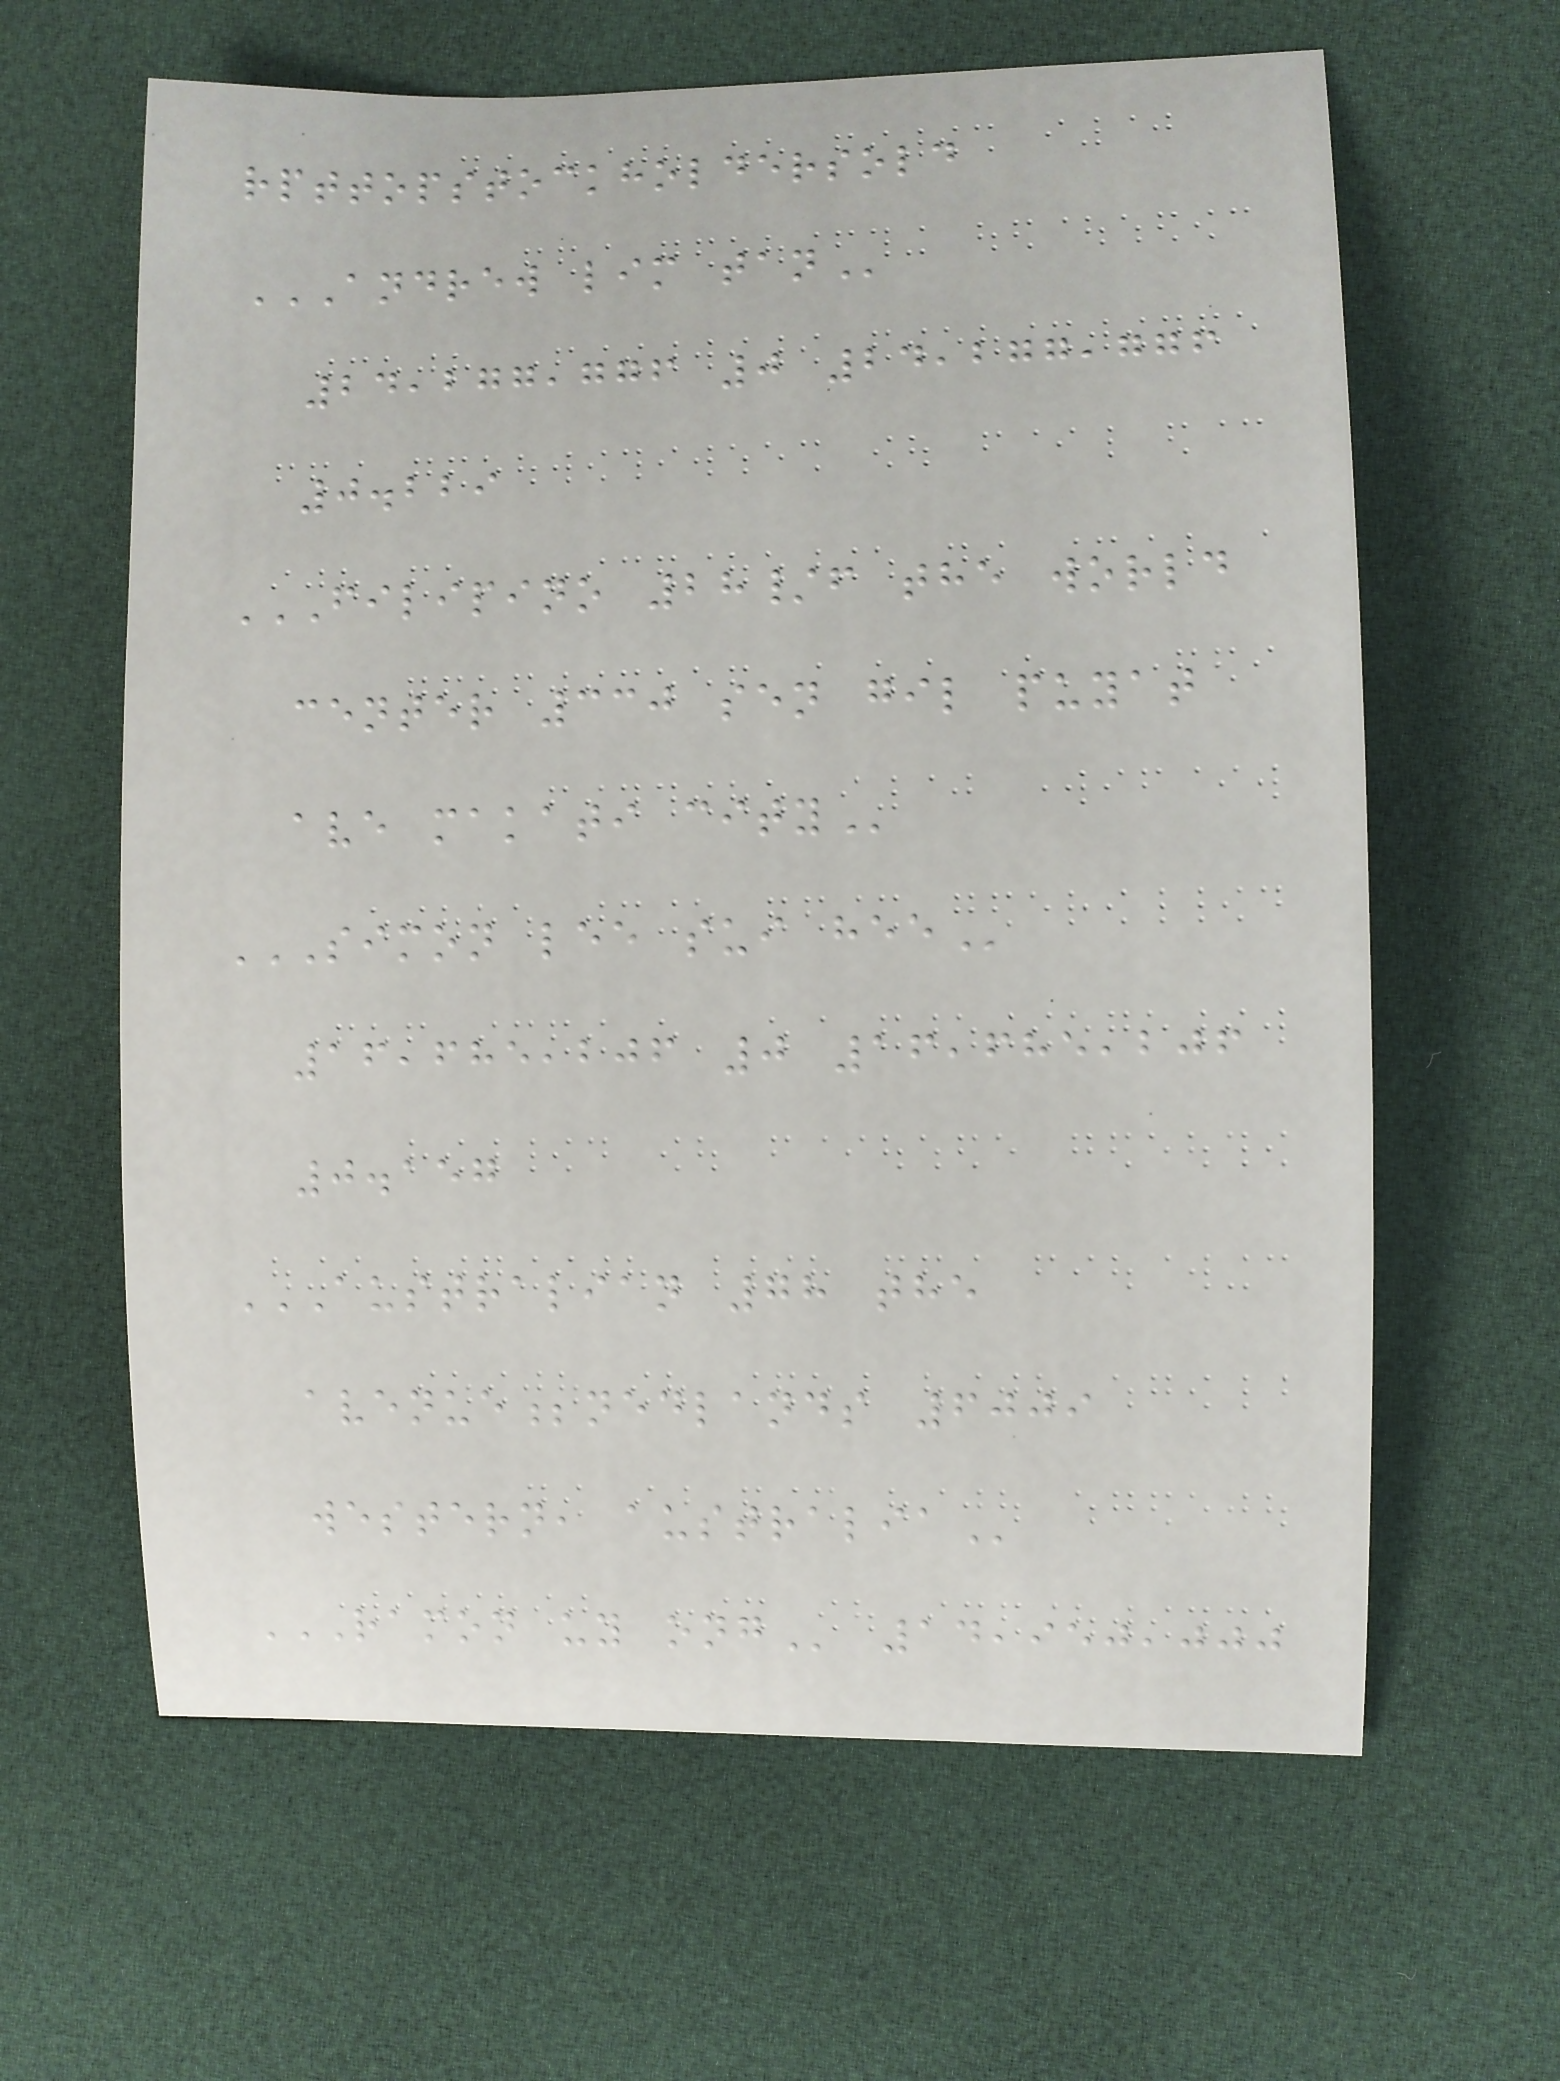rpttopstockholdersold
ANDREW LIM TAN
24,277,776 0 24,277,776
0.229
FILIPINO 28/F THE WORLD
CENTER 330 SEN GIL PUYAT
AVE MAKATI CITY
SIMON LEE SUI HEE
16,685,206 0 16,685,206
0.157
AUSTRALIAN 78 THE
AVENUE;NEDLANDS 6009
WESTERN, AUSTRALIA
RAMON UY ONG 14,950,000
